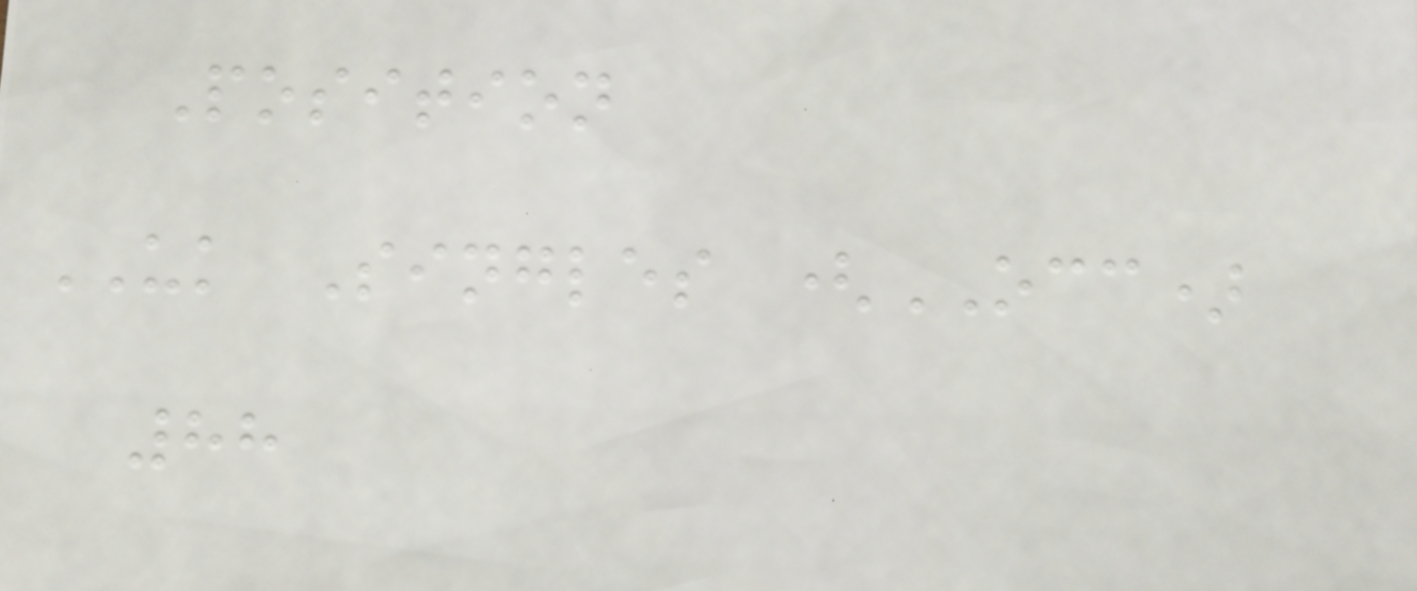Position
UK Singles (OCC)
88
